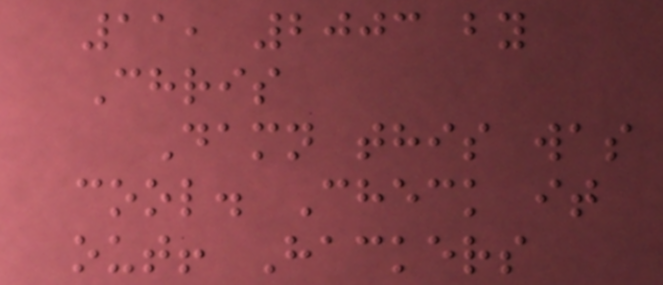11, 2003 by
Chris
Damn this was
cool. Check it
out! Hackers
